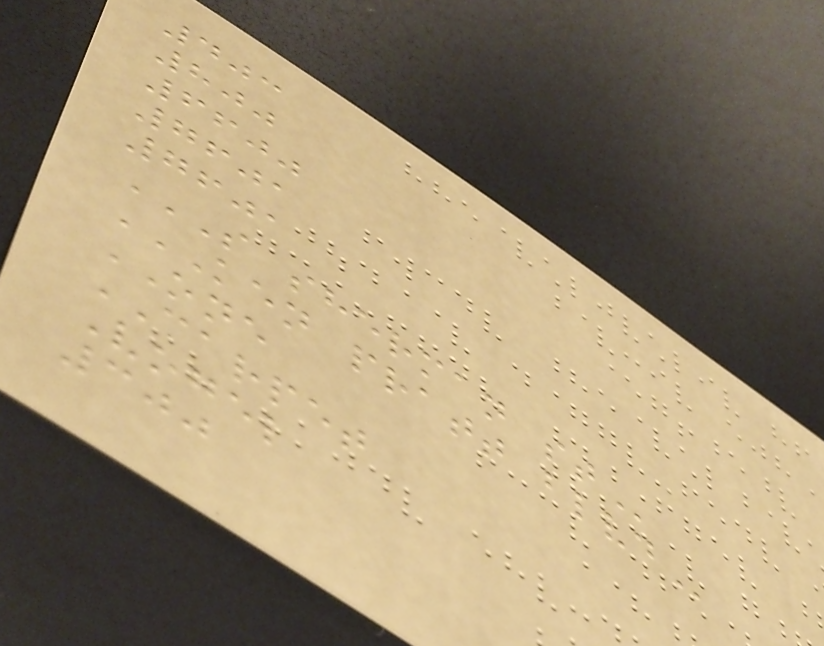403
800
6600
7601
7601
S SHERMAN ST
KEN PRATT BLVD
ONE
CARPET
Vogel
300
